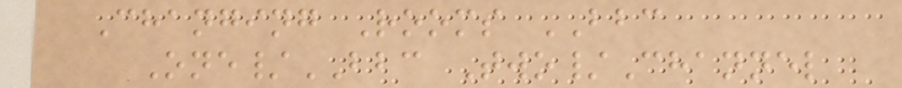Changing Rooms BBC
One/BBC Two/Channel
